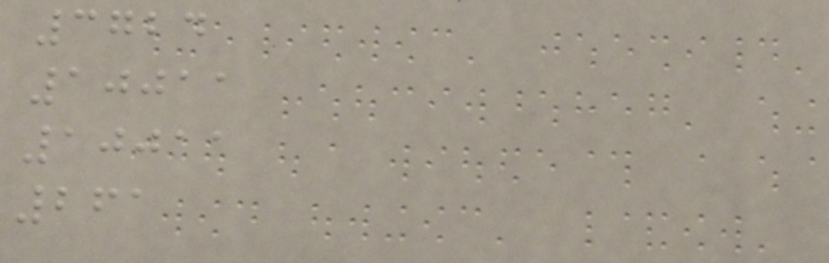3724
10011
10011
261
